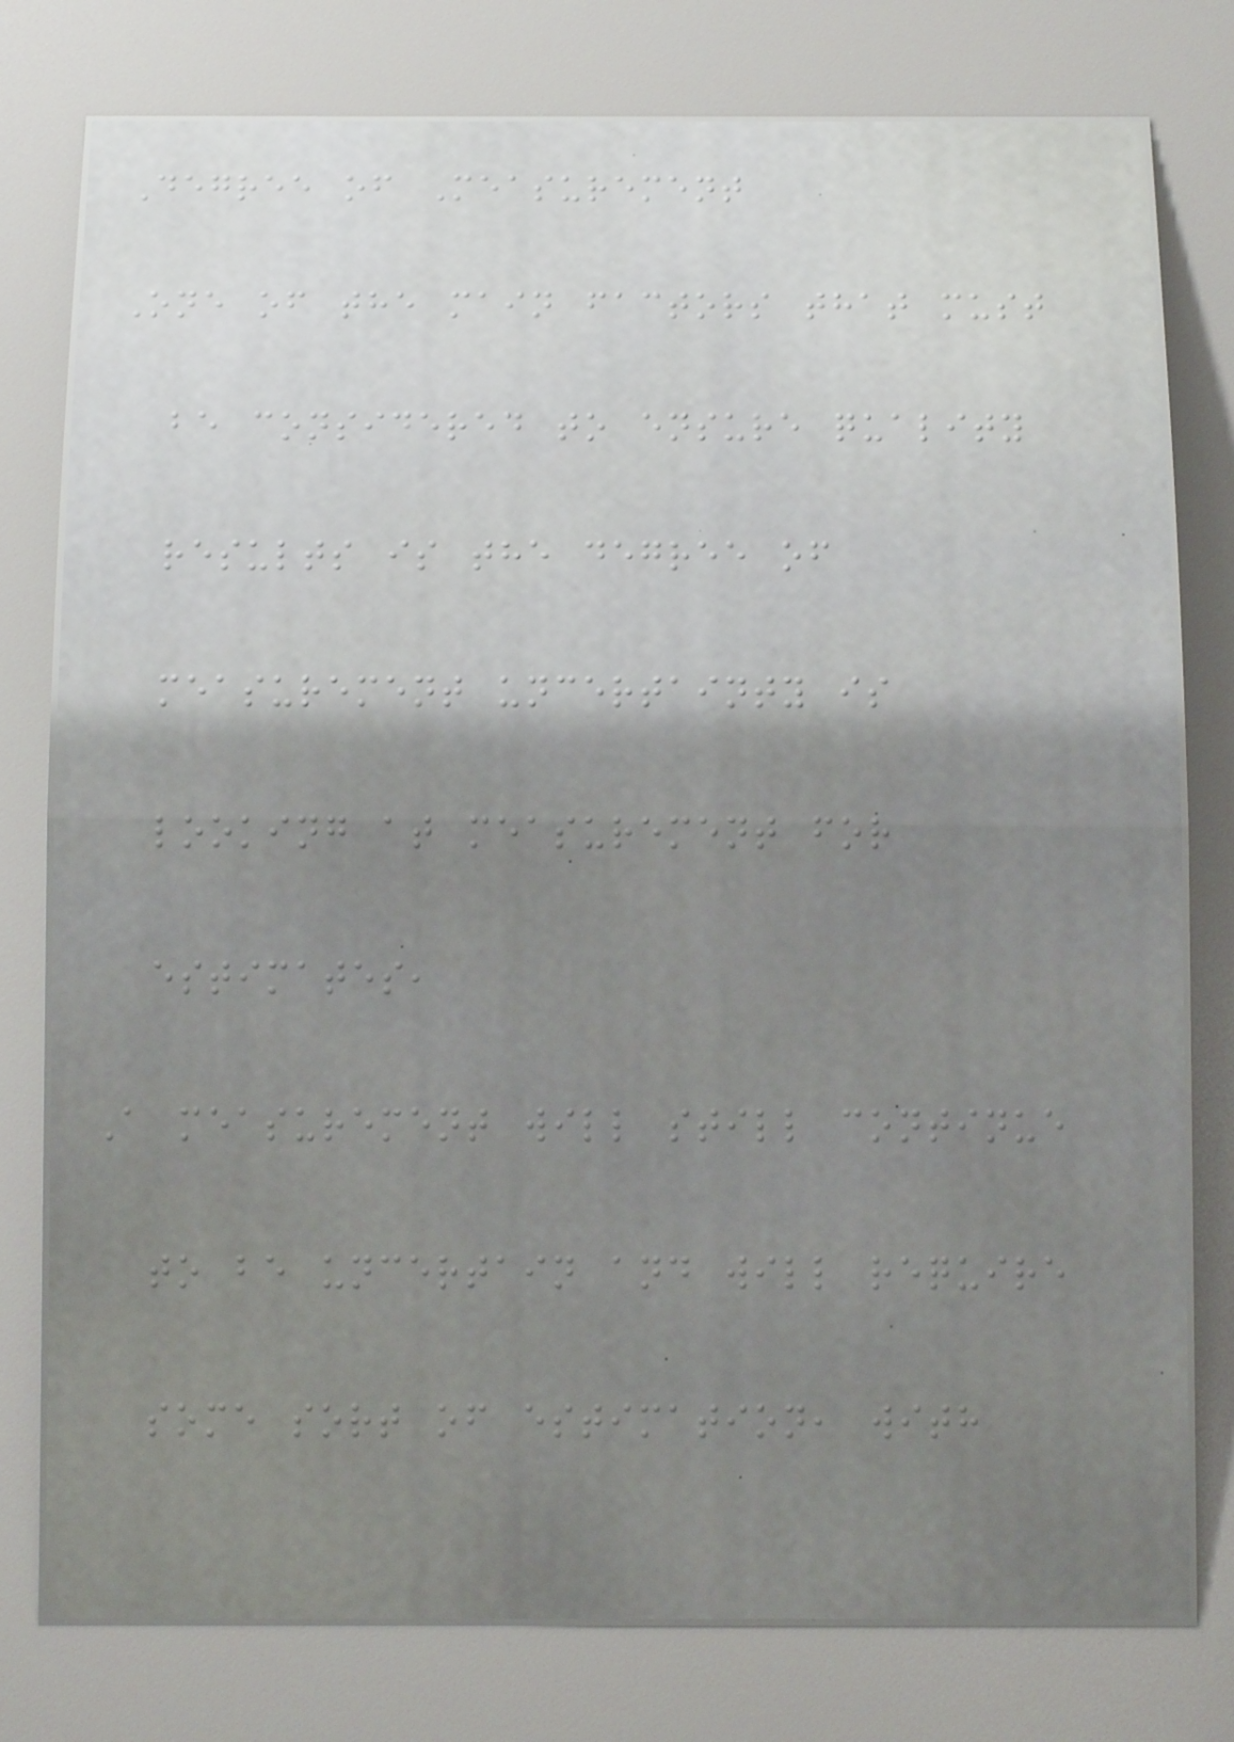Degree of Measurement
One of the main factors that must
be considered to ensure quality
results is the degree of
measurement uncertainty is
looking at measurement for
estimates,
A measurement will still continue
to be uncertain and will require
some sort of estimation, with
